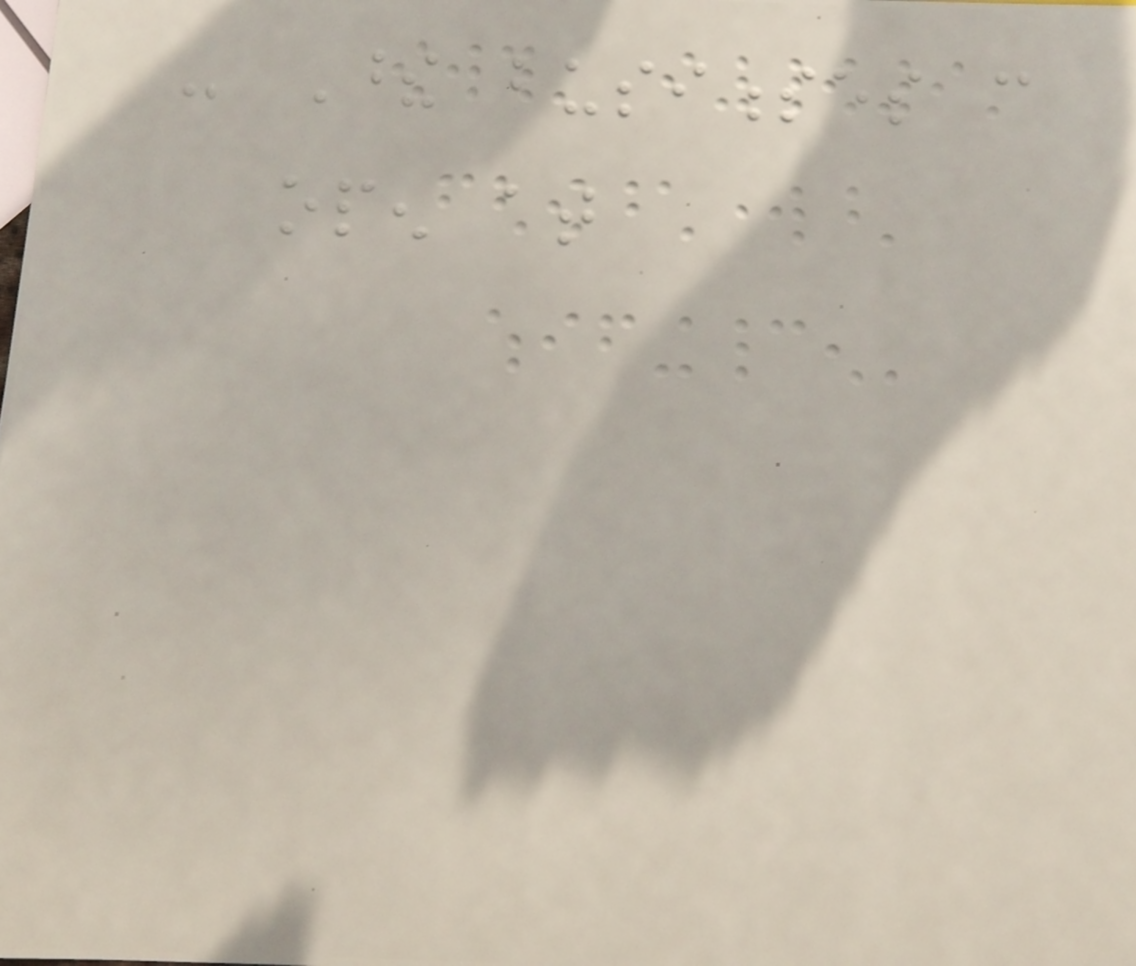- These businesses can
open at
